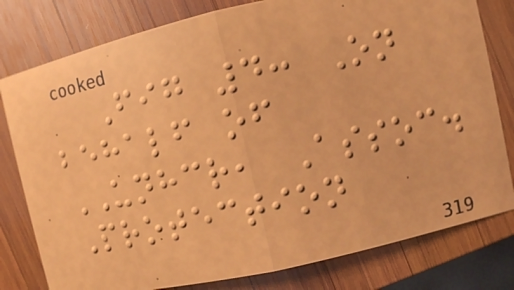Fig 4: On
behalf of
UNHCR, Assoc.
Protection
